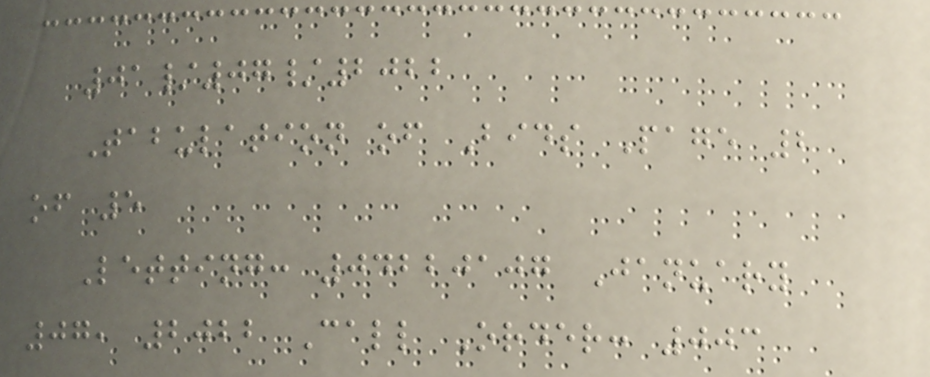01/07/2022
Tabulation of Bids Page 2
of 5
Letting: 04220107 January
07, 2022 Call Order: 003
